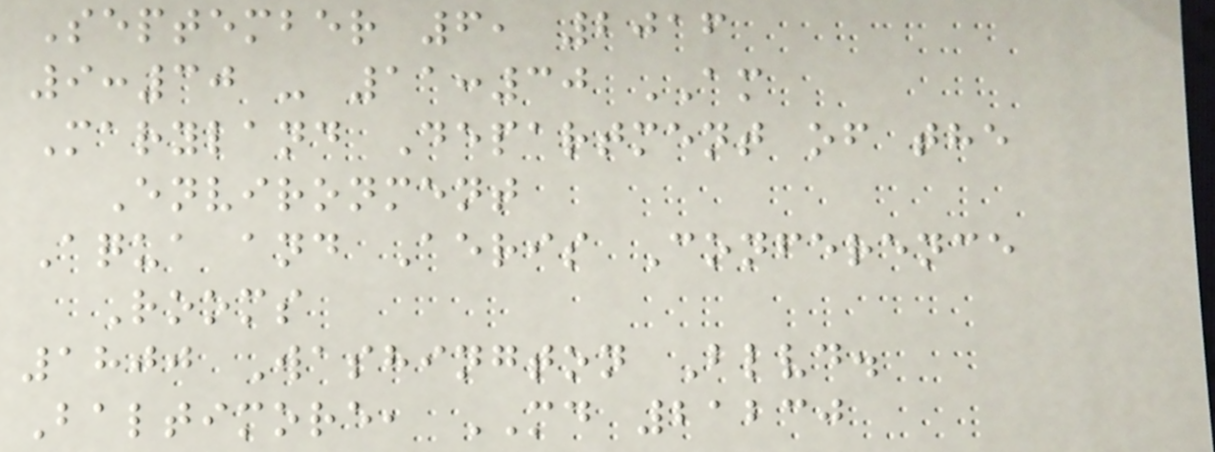September 6, 2016
9:30 - 11:30 AM
Maryland Department of the
Environment
Aqua and Aeris Conference
Rooms
1800 Washington Blvd.
Baltimore, MD 21230
